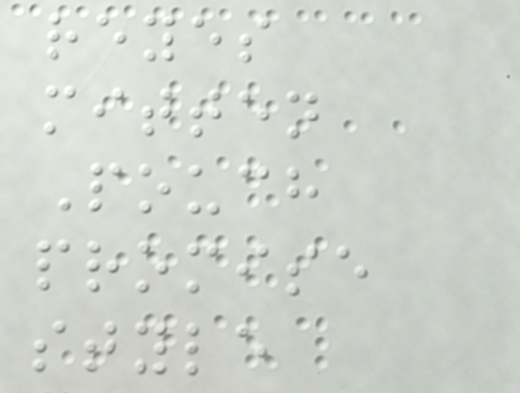reyes
mitten
Pouch
promise
style
